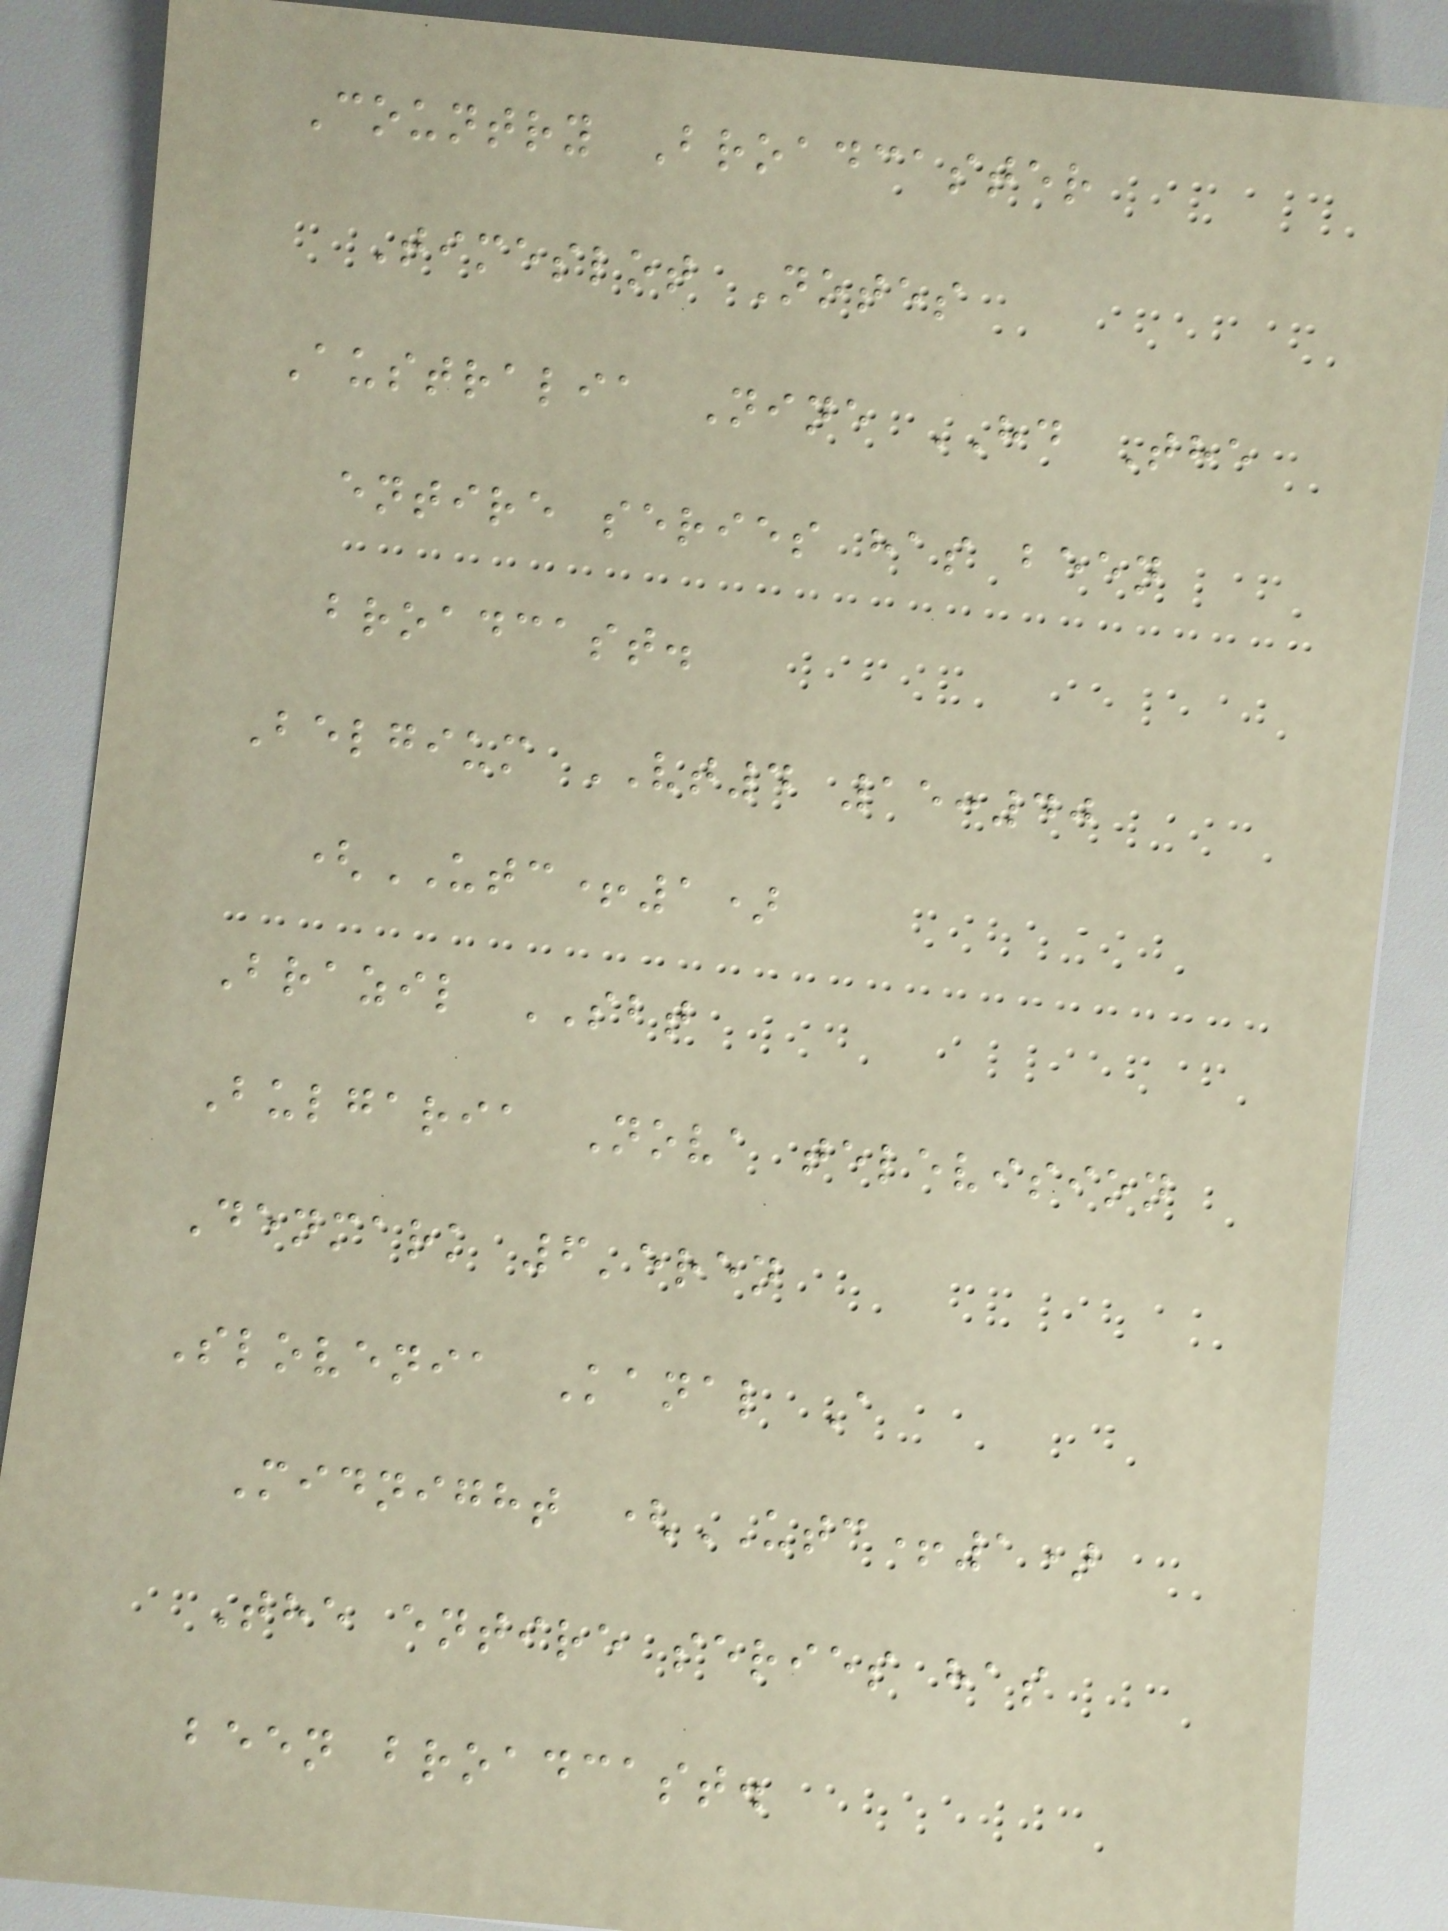Country Broadcaster
Timeslot Notes
Australia Nine HD The
entire series has been
broadcast.
Belgium VT4 15:40
(UTC+1)
Brazil SBT
Bulgaria Nova television
Denmark 6'eren
Slovenia Kanal A
Midnight (UTC+1)
The entire series has
been broadcast.
